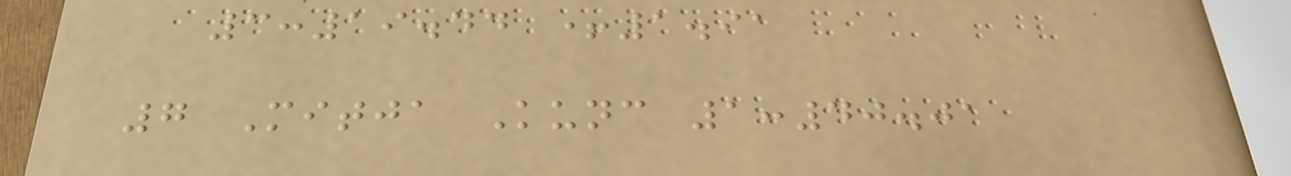3:19.44 +1.91
7 Mitja Kunc 1:40.01
